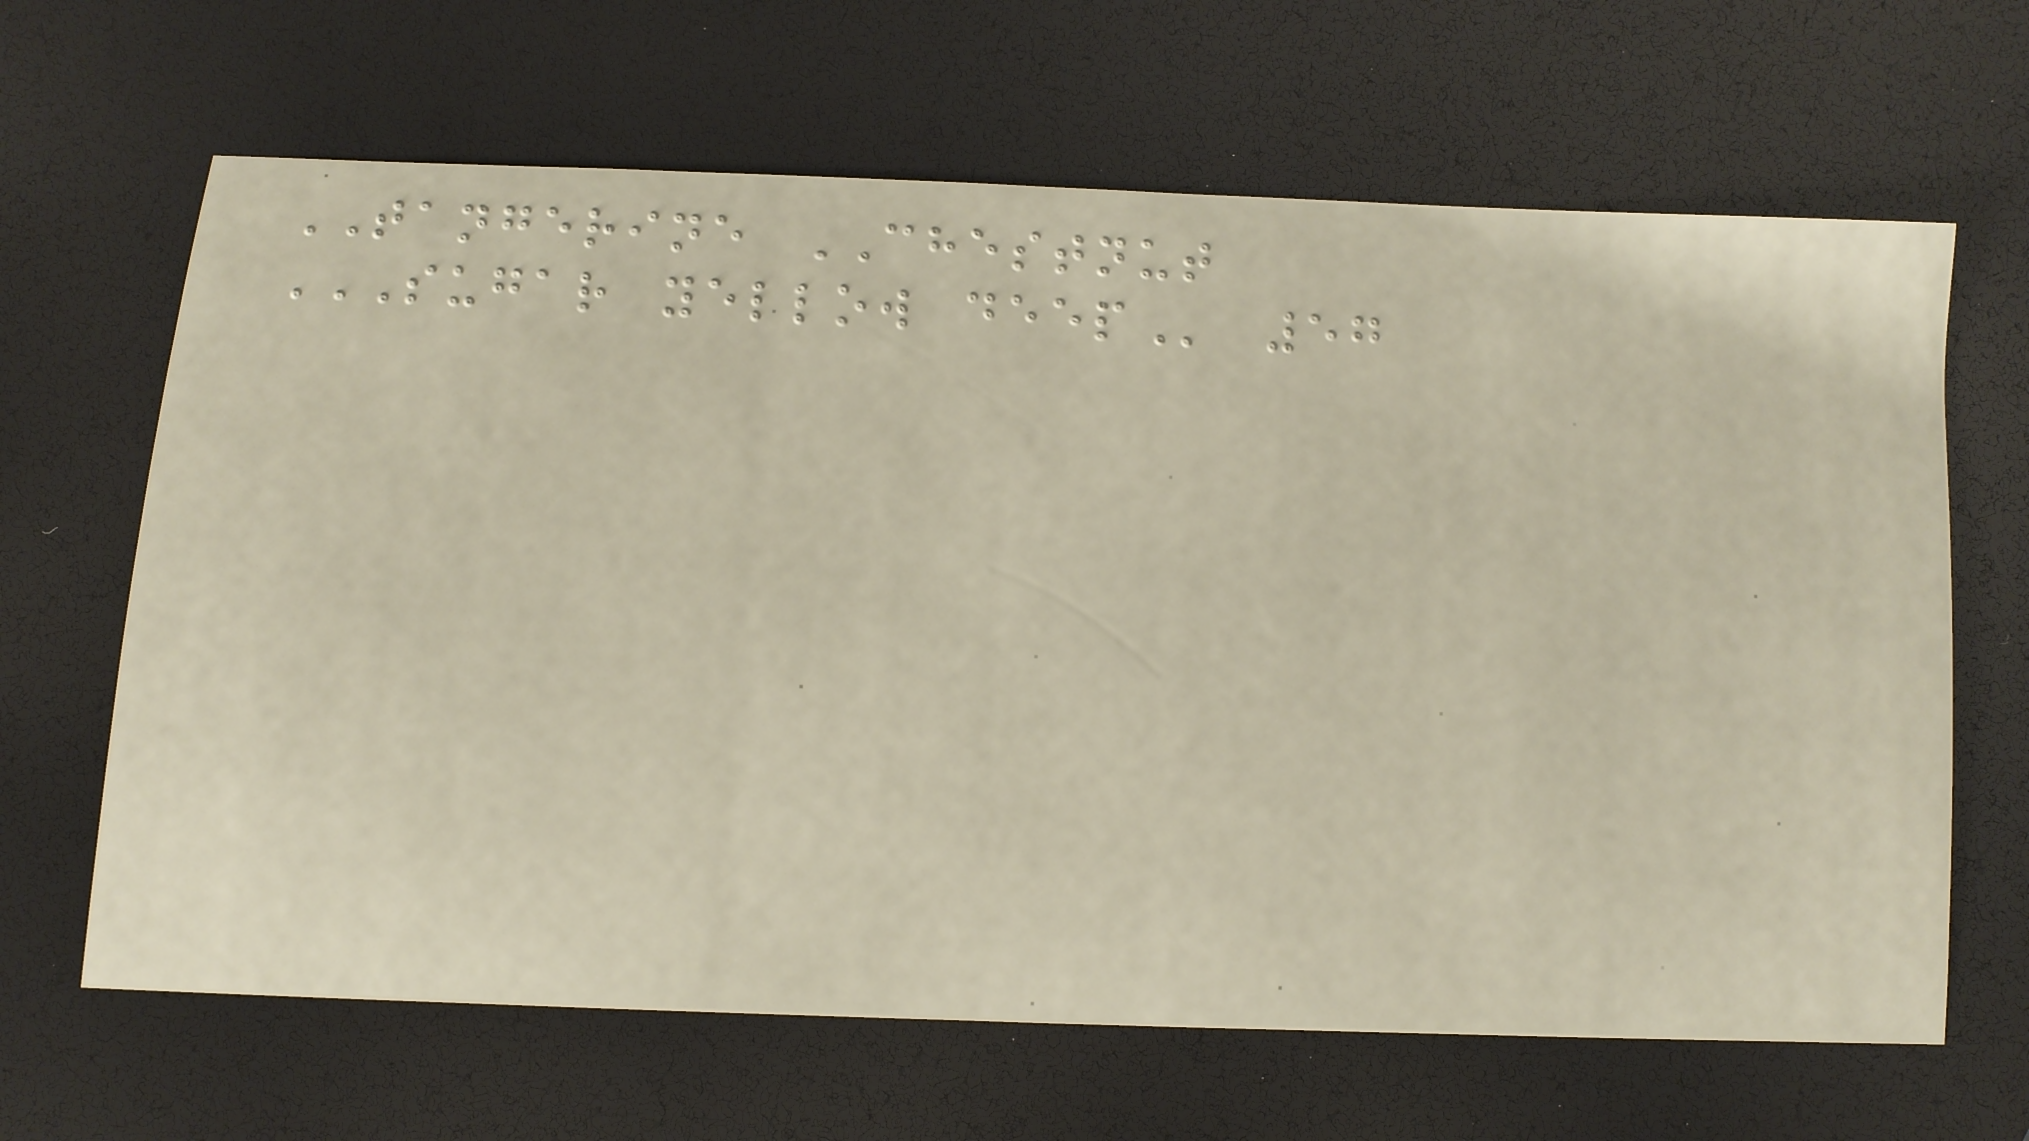TANGERINE CHESTNUT
SUGAR YELLOW DEEP 57
